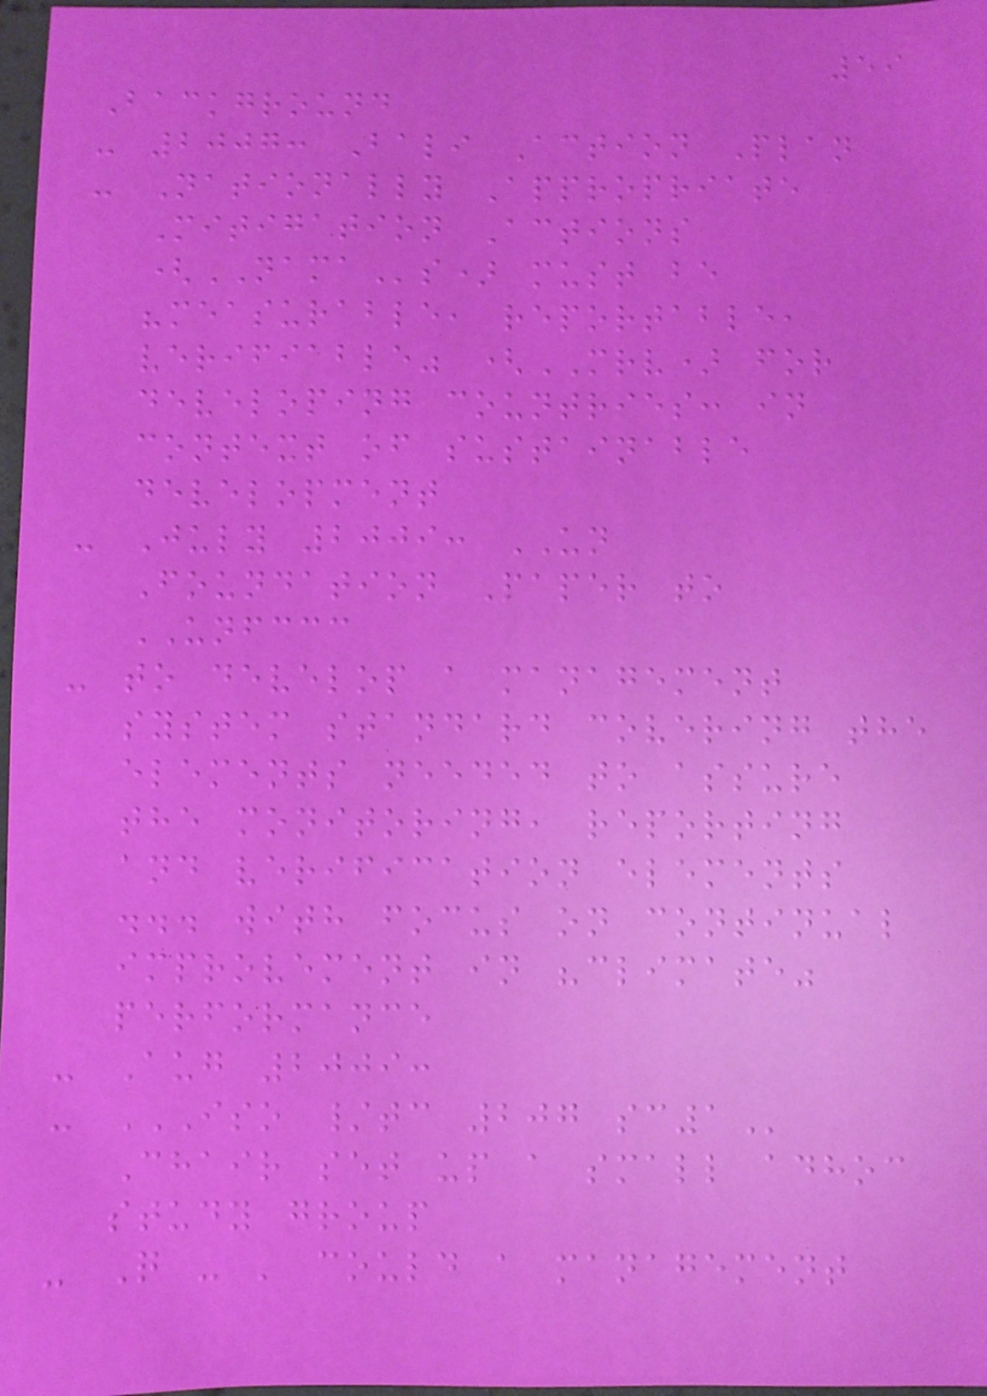59
Background
- 2007: Bali Action Plan
- Nationally Appropriate
Mitigation Actions
(NAMAs) must be
"measurable, reportable,
verifiable" (MRV) for
developing countries: in
context of sustainable
development
- July 2009: UN
Foundation Paper to
UNFCCC
- to develop a management
system standard covering the
elements needed to assure
the monitoring, reporting
and verification elements
... with focus on continual
improvement in "climate"
performance
- Aug 2009:
- ISO /TC 207 SC1
Chair set up a small adhoc
study group
- Q - ' could a management
